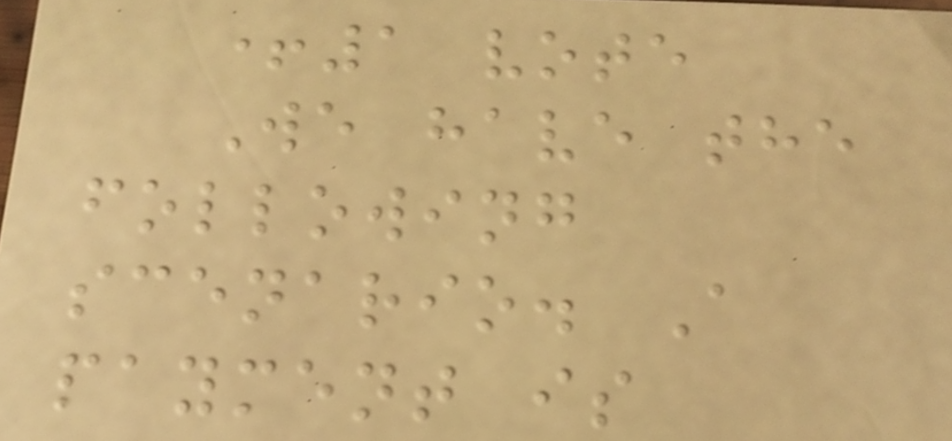+1 vote
We have the
following
scenario. A
payment is
